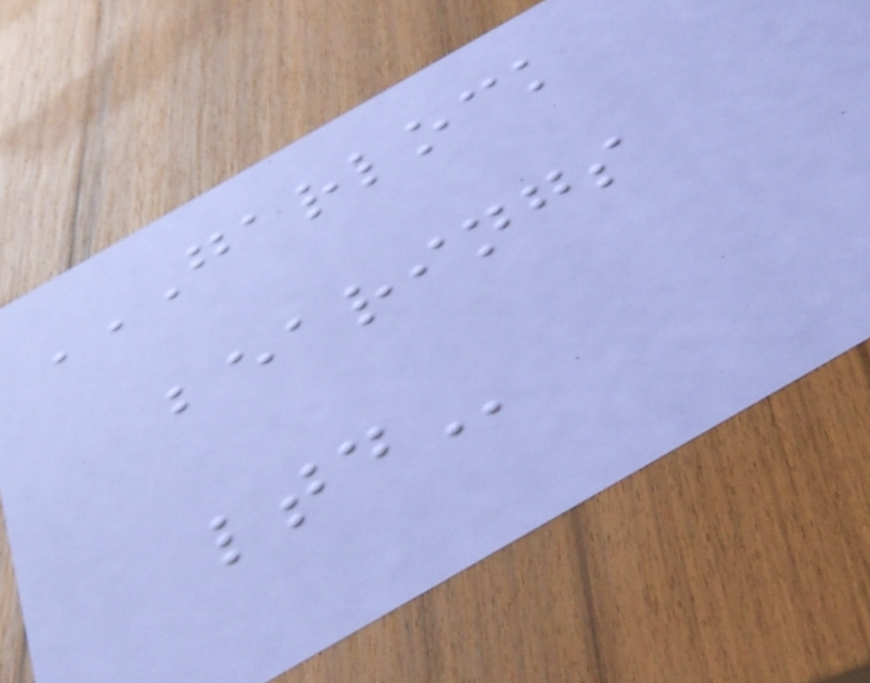GARLOCK
BEARINGS
LTD
